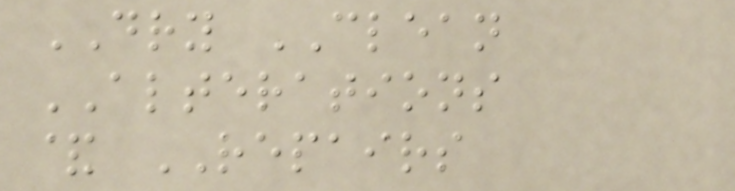DRY CLEAN
ALTERATIONS
& REPAIRS
